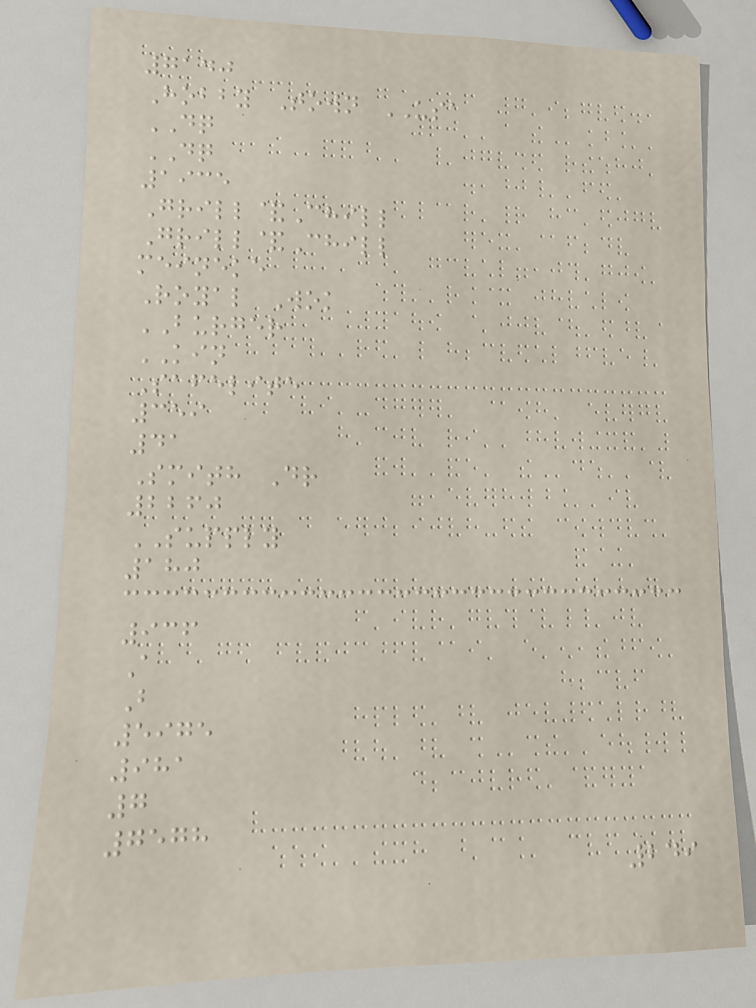7140
Hobby Town USA
DQ
DQ
1935
Grill&Chill
Grill&Chill
meineke
Royal Wok
BURGER
KIN
Safelite
359
41
Smith Dr
2260
SUPPLY
180
936
A
B
5975
981
7
7578
249
